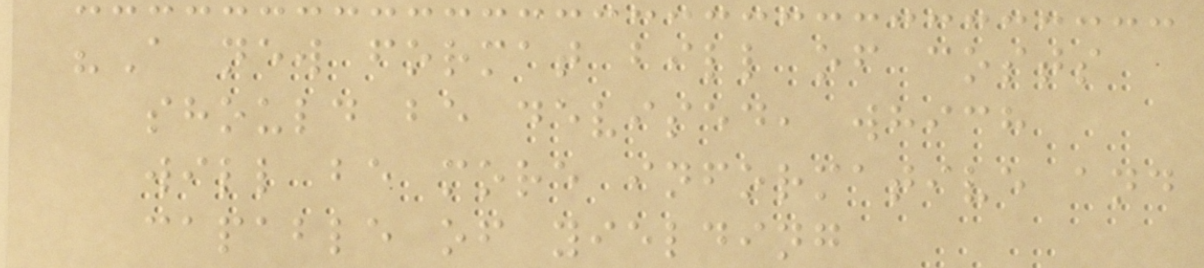"A new format bill of costs
should be devised, which
will be more informative and
capable of yielding
